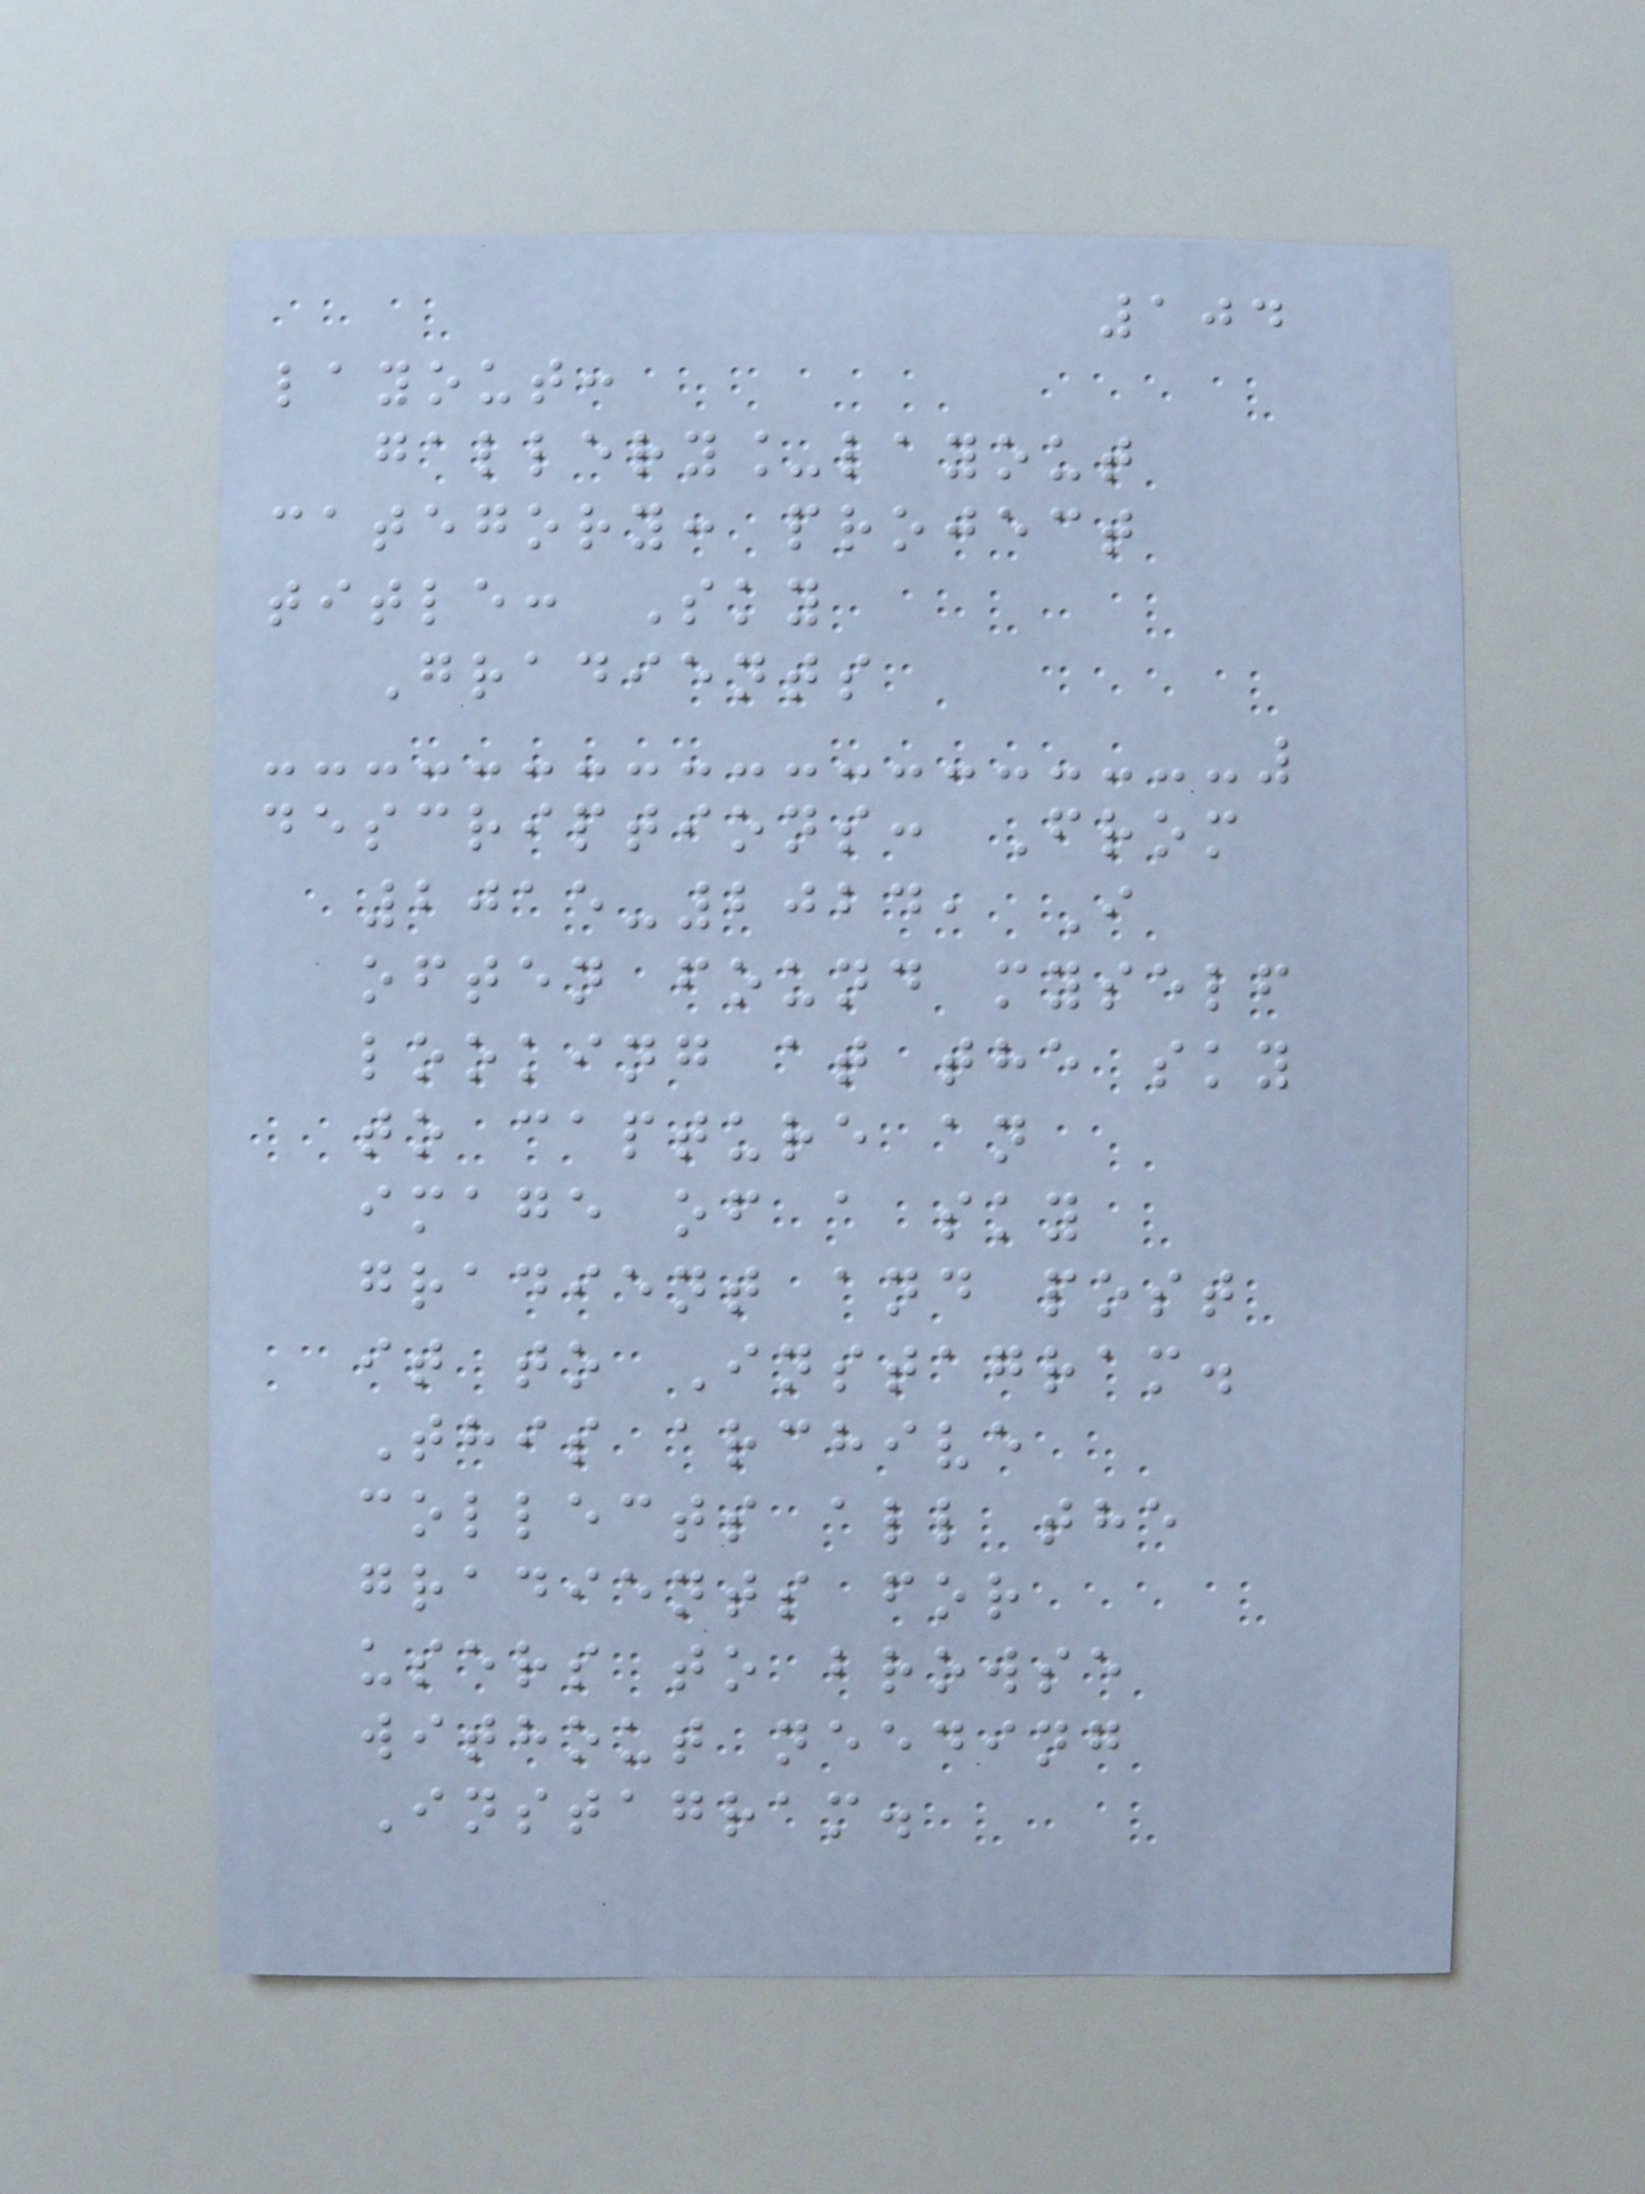104
layout:
gallery_layout
category: project
title: Sky
Gradients
descriptions: From
2015-2024, I
often found myself
looking at the sky
to capture an
image of a sky
gradient and post
it to Instagram.
This archive
collects all the
gradients for
users to browse
without needing
Instagram.
